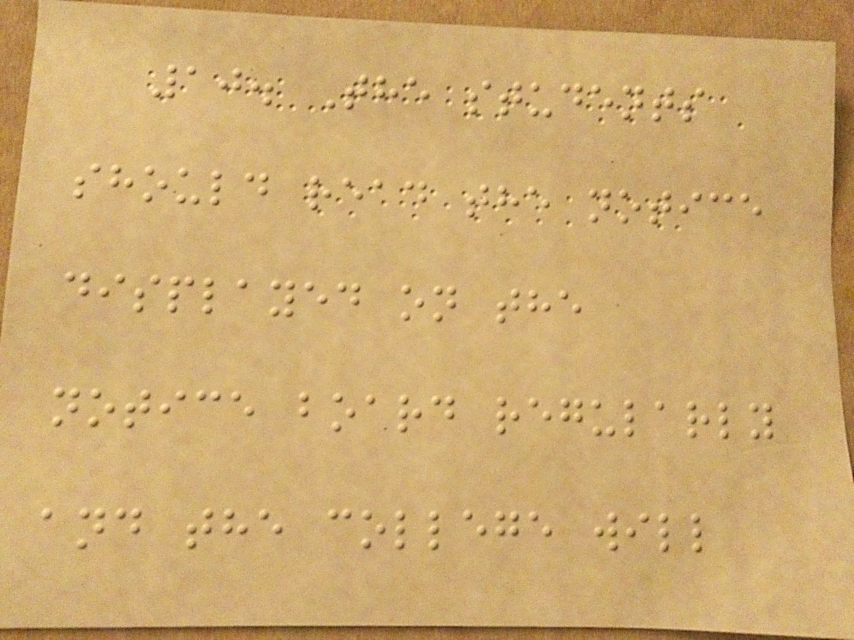10. The students
should read the notice
displayed on the
notice board regularly
and the college will
